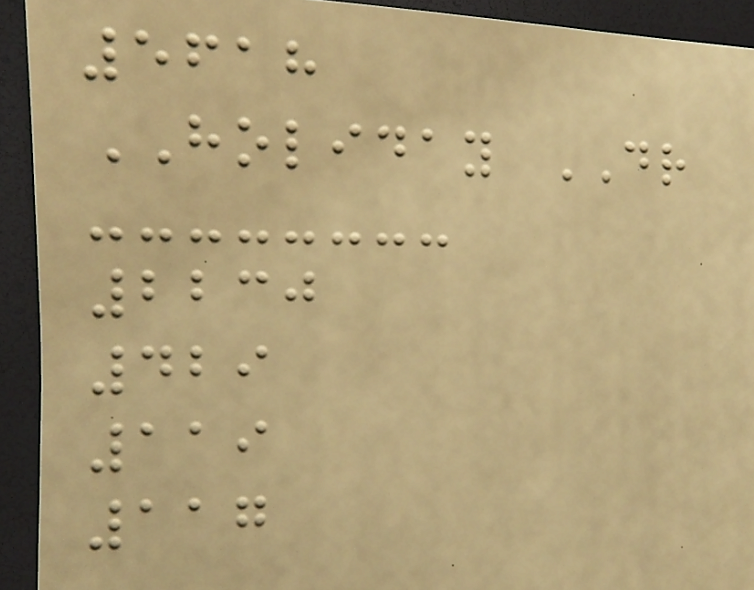5618
HOLIDAY DR
2230
429
119
117
